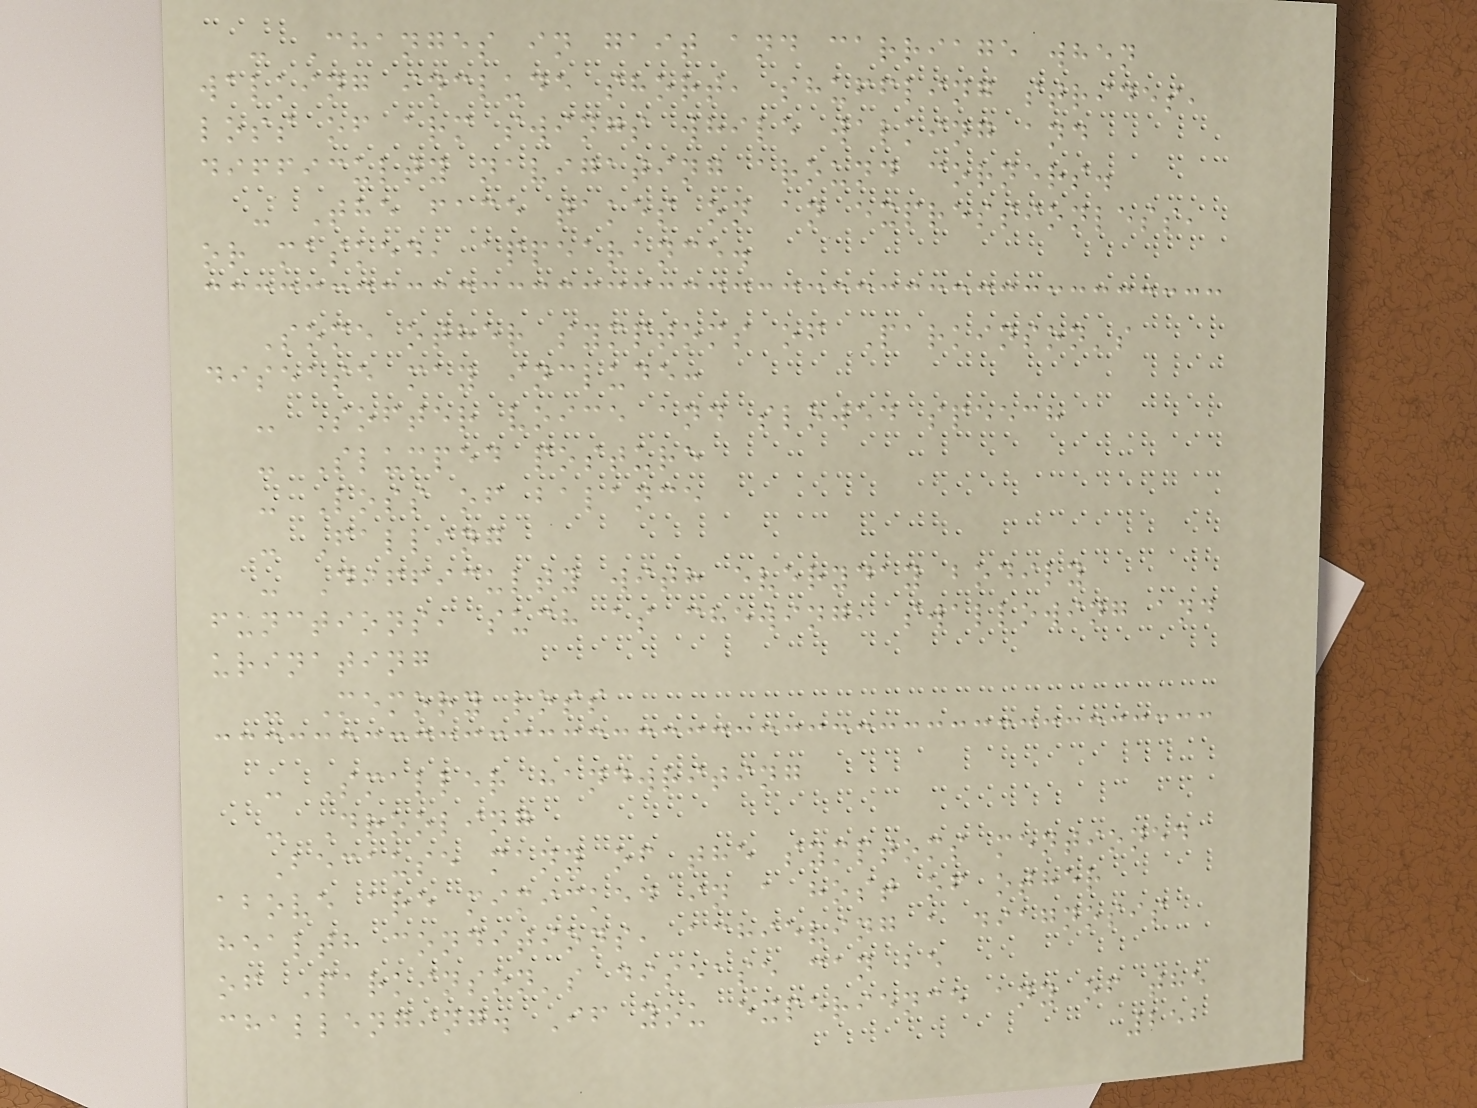- Changes in gait and carriage when
walking include short, shuffling strides,
loss of arm swings while walking and
difficulty navigating around corners.
- The face takes on an expressionless,
or masked, appearance.
Some other symptoms of Parkinson's
disease may include:
- Softer voice and slowed speech
- Slumped posture
- Loss of balance
- Falling
- Difficulty with everyday bodily
functions, such as chewing, swallowing and
urinating
- Memory loss
- Smaller handwriting
- Drooling
Because many of the symptoms mentioned
above are mimicked in a host of other
health conditions, achieving a diagnosis
of Parkinson's disease can be
challenging. If you experience any of the
252
